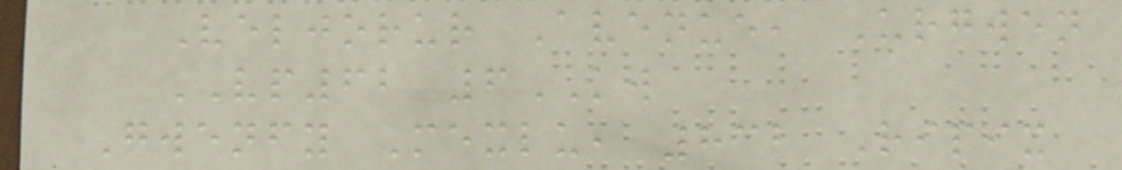Veljorur Avenue, Urgwen
VP62 6KW
Gwenfy Mexlu, 832 Ripix
